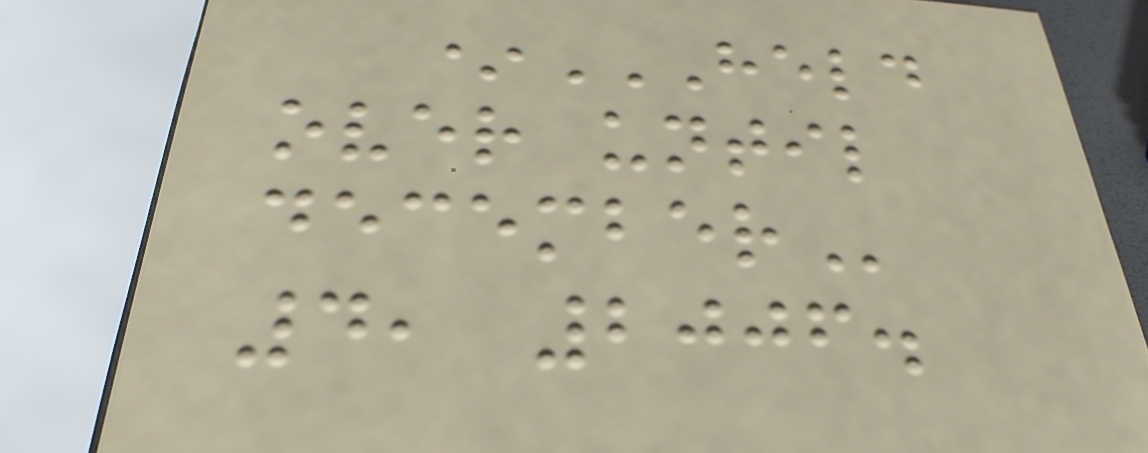*HELD
OVER UNTIL
DECEMBER
4, 2006.
